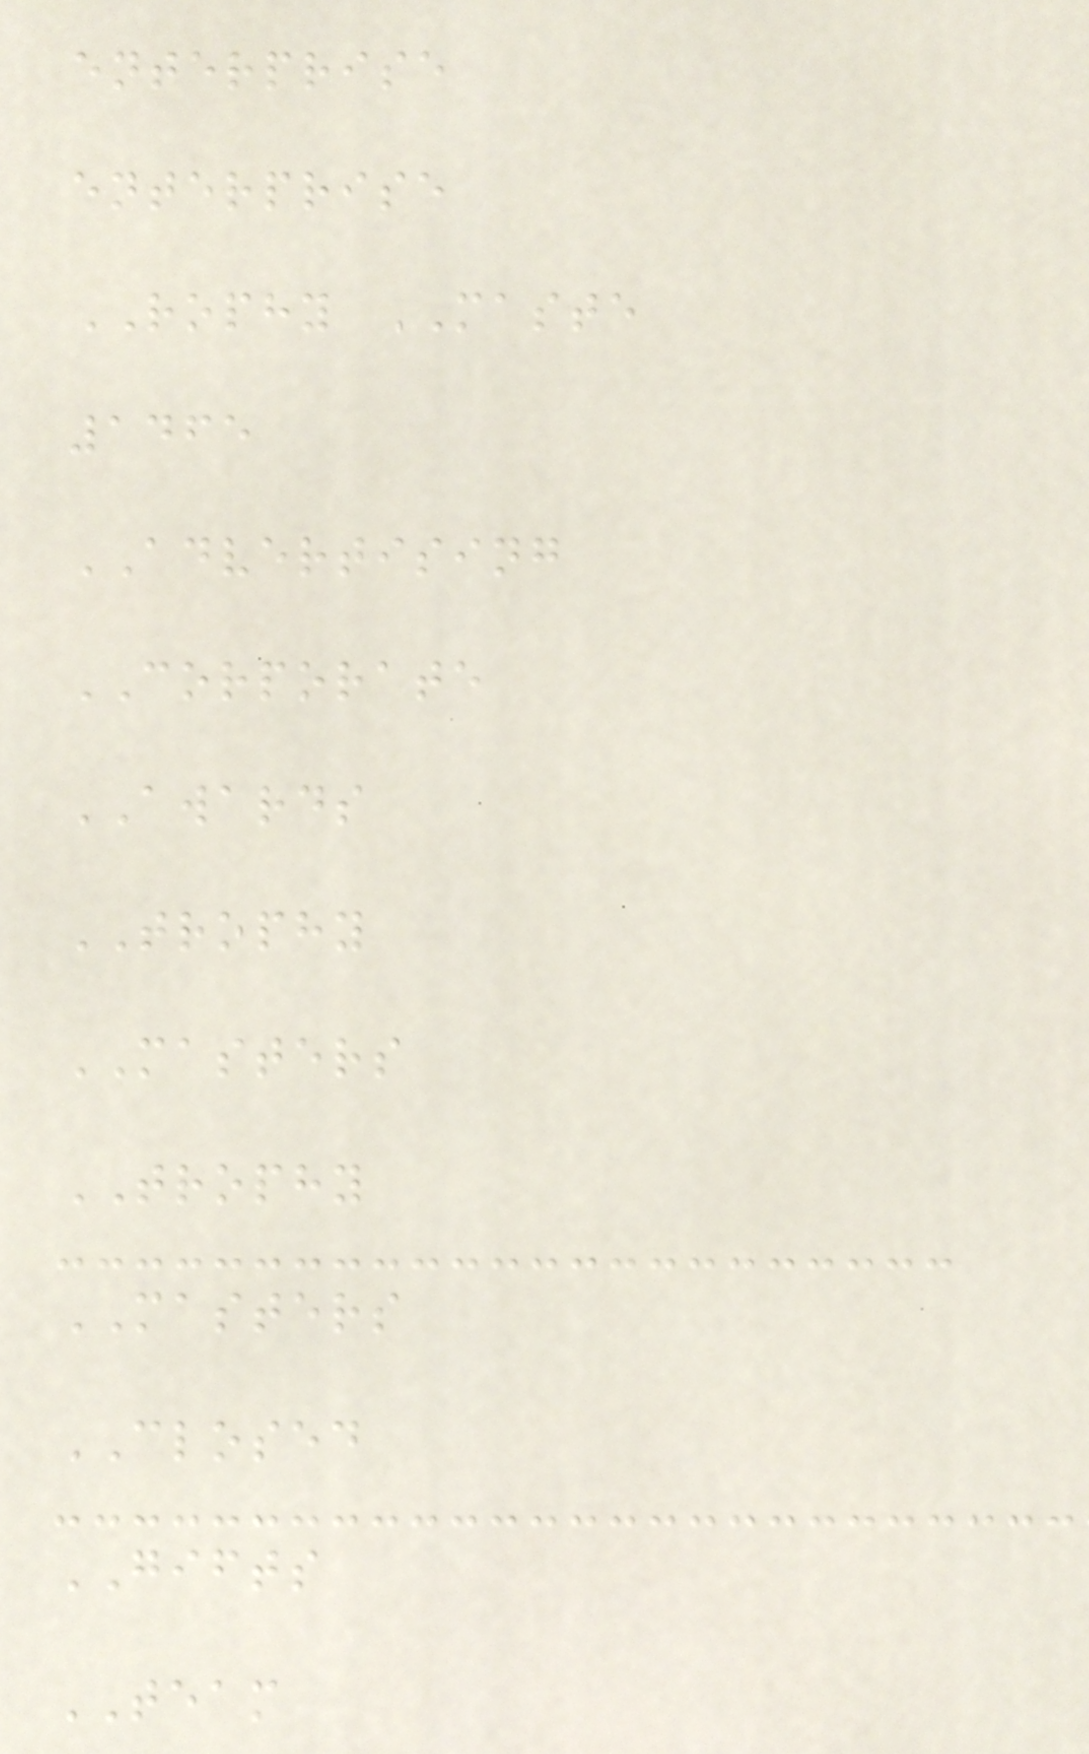enterprise
enterprise
ROPHY MASTE
1465
ADVERTISING
CORPORATE
AWARDS
TROPHY
MASTERS
TROPHY
MASTERS
CLOSED
GIFTS
TEAM
